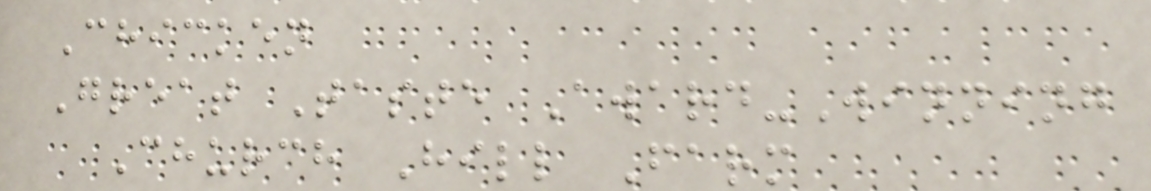Chicken
Great Taste Award-Winning
Church Hill Farm
